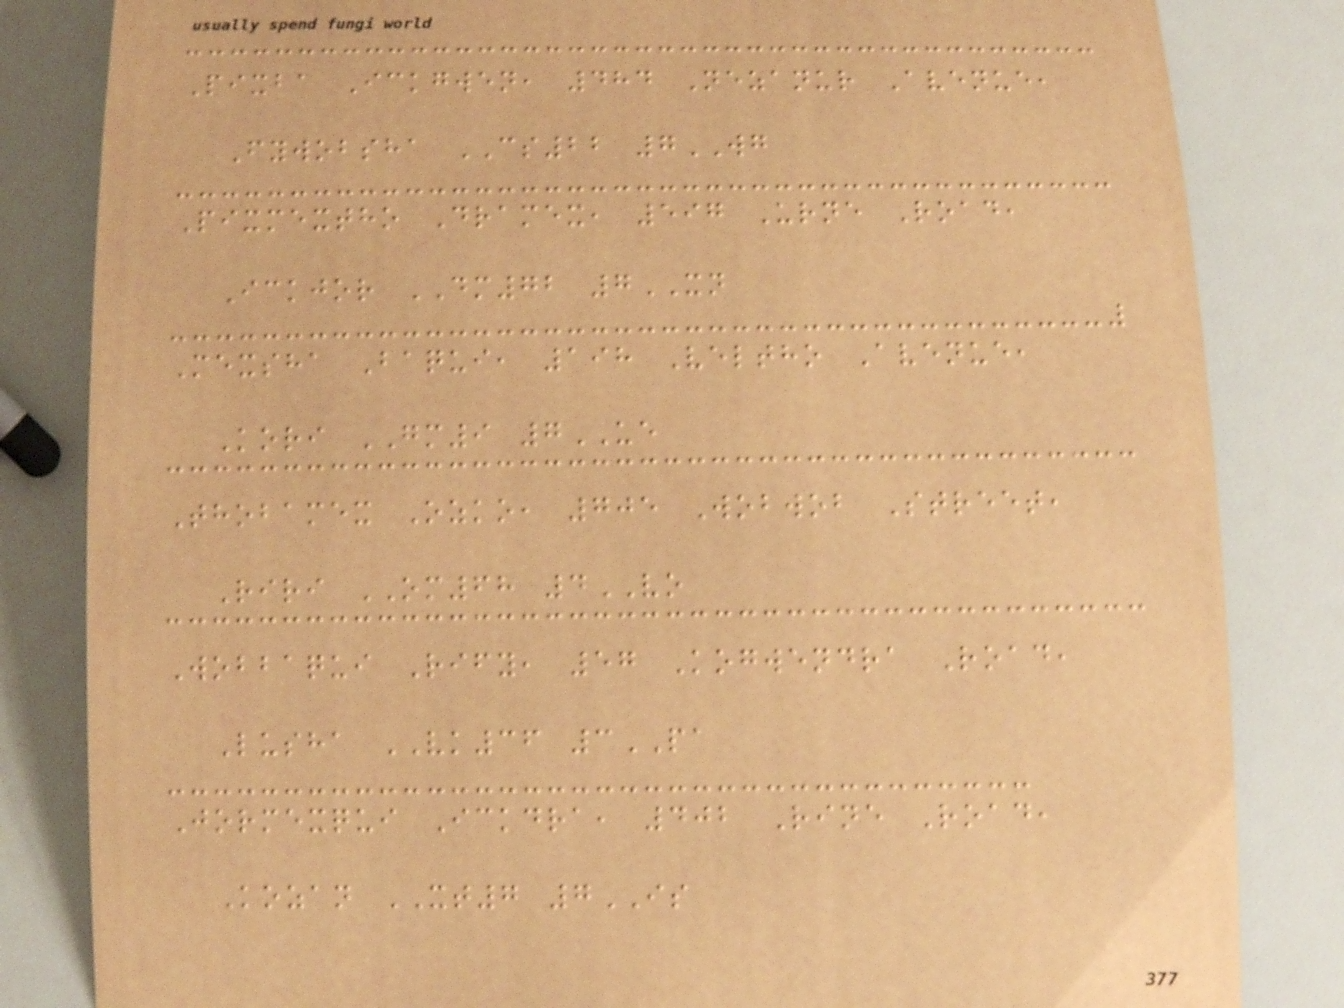Pixba Ickgwen, 484 Nezanur Avenue,
Fywobsha CS22 7WG
Pixmextho Dramex, 597 Urne Road,
Ickjor DM72 7XN
Mexsha Baqui, 198 Veltho Avenue,
Kori GM9 7UE
Thobamex Ozko, 705 Wobwob Street,
Riri OM68 4VO
Wobbaqui Rify, 57 Kogwendra Road,
Lusha VK36 3PA
Jormexqui Ickdra, 402 Rine Road,
Kozan XT7 7IS
